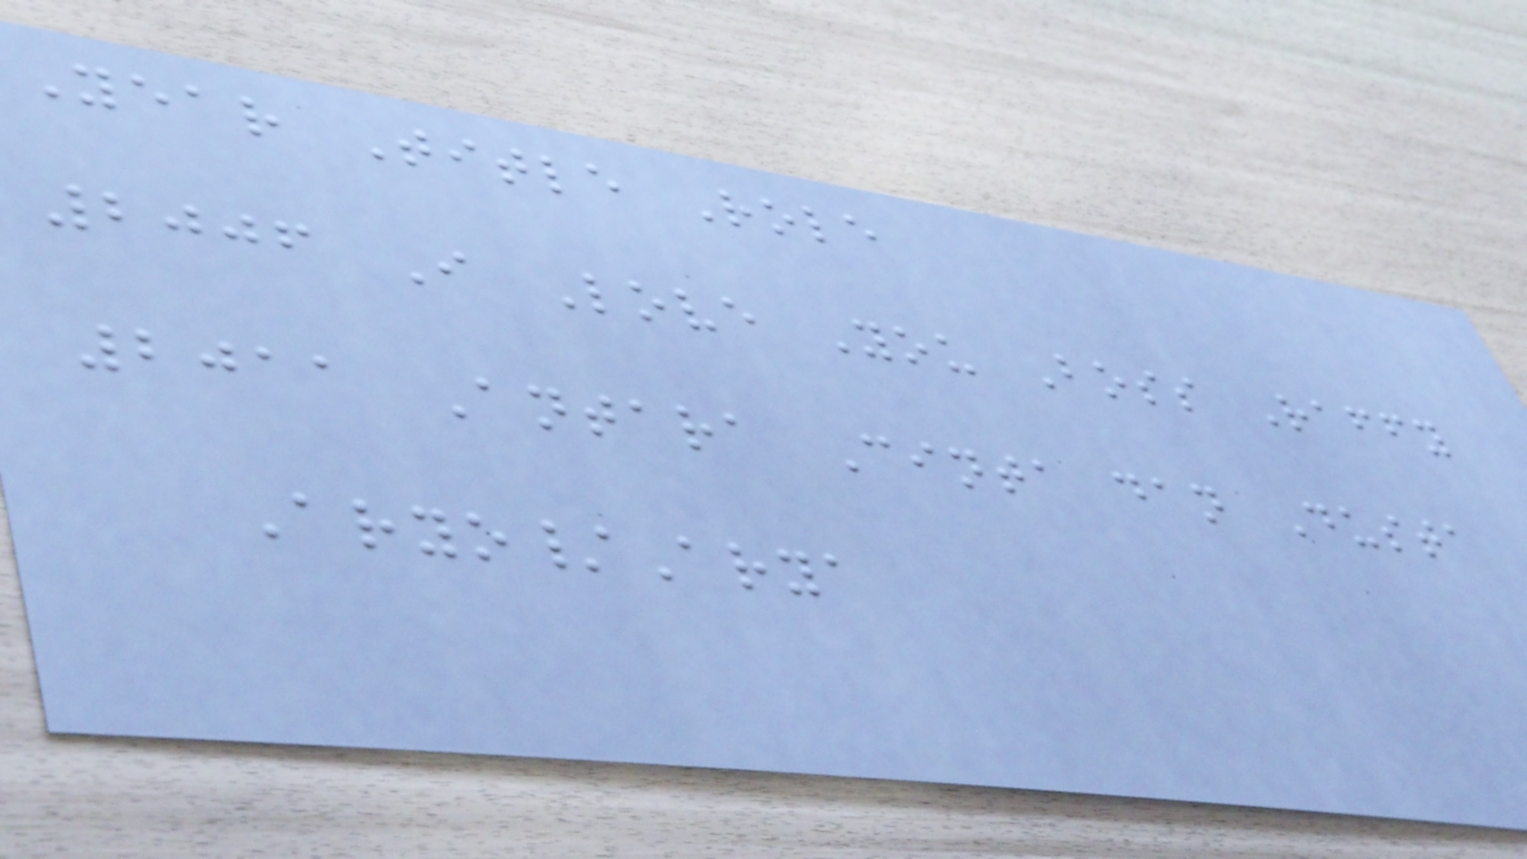Year Title Role
2006 I Love You Boss Raffy
2011 Antara Cinta dan Dusta
Aryo/Arya
